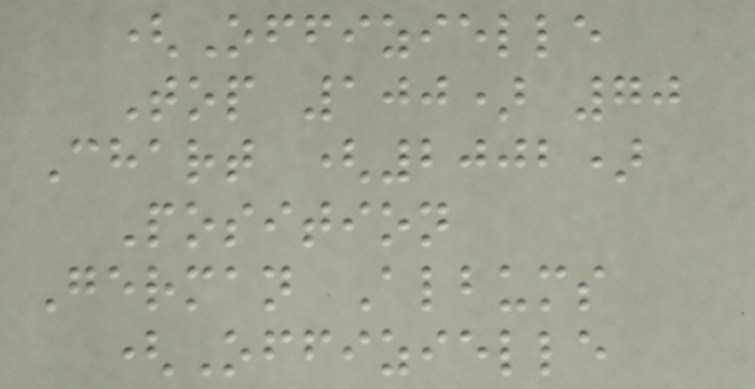(Offizielle
Top 100) 70
Chart (2002)
Position
German Albums
(Offizielle
